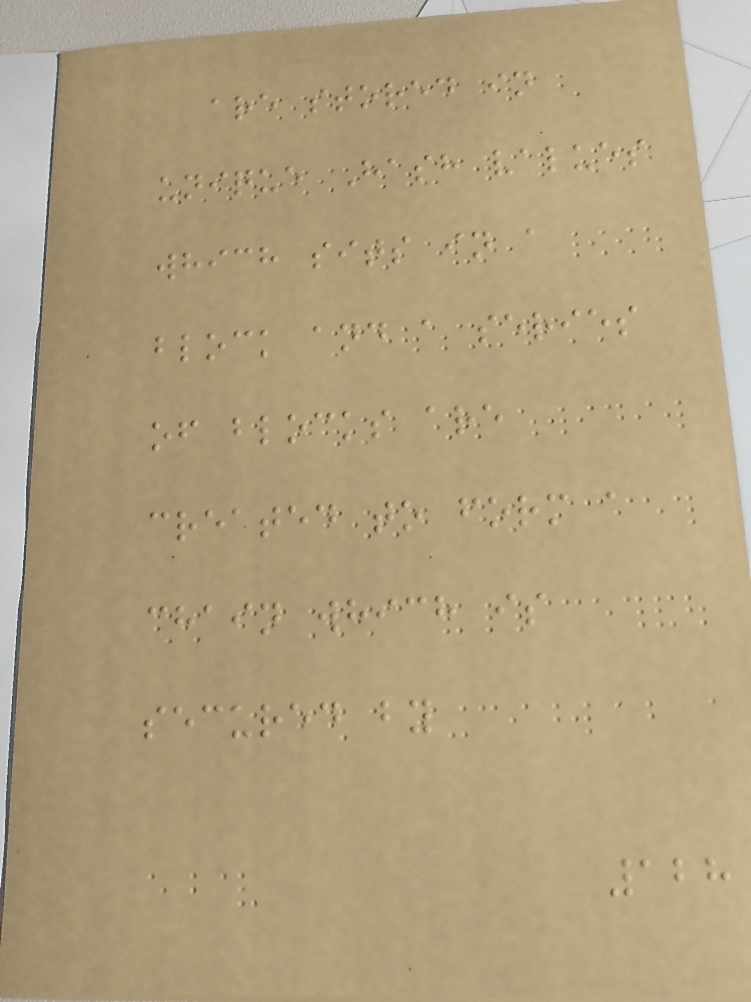are stored in
unique Hash values
which sits in a
block and a series
of blocks are
created to form a
chain which is
secured by
128
